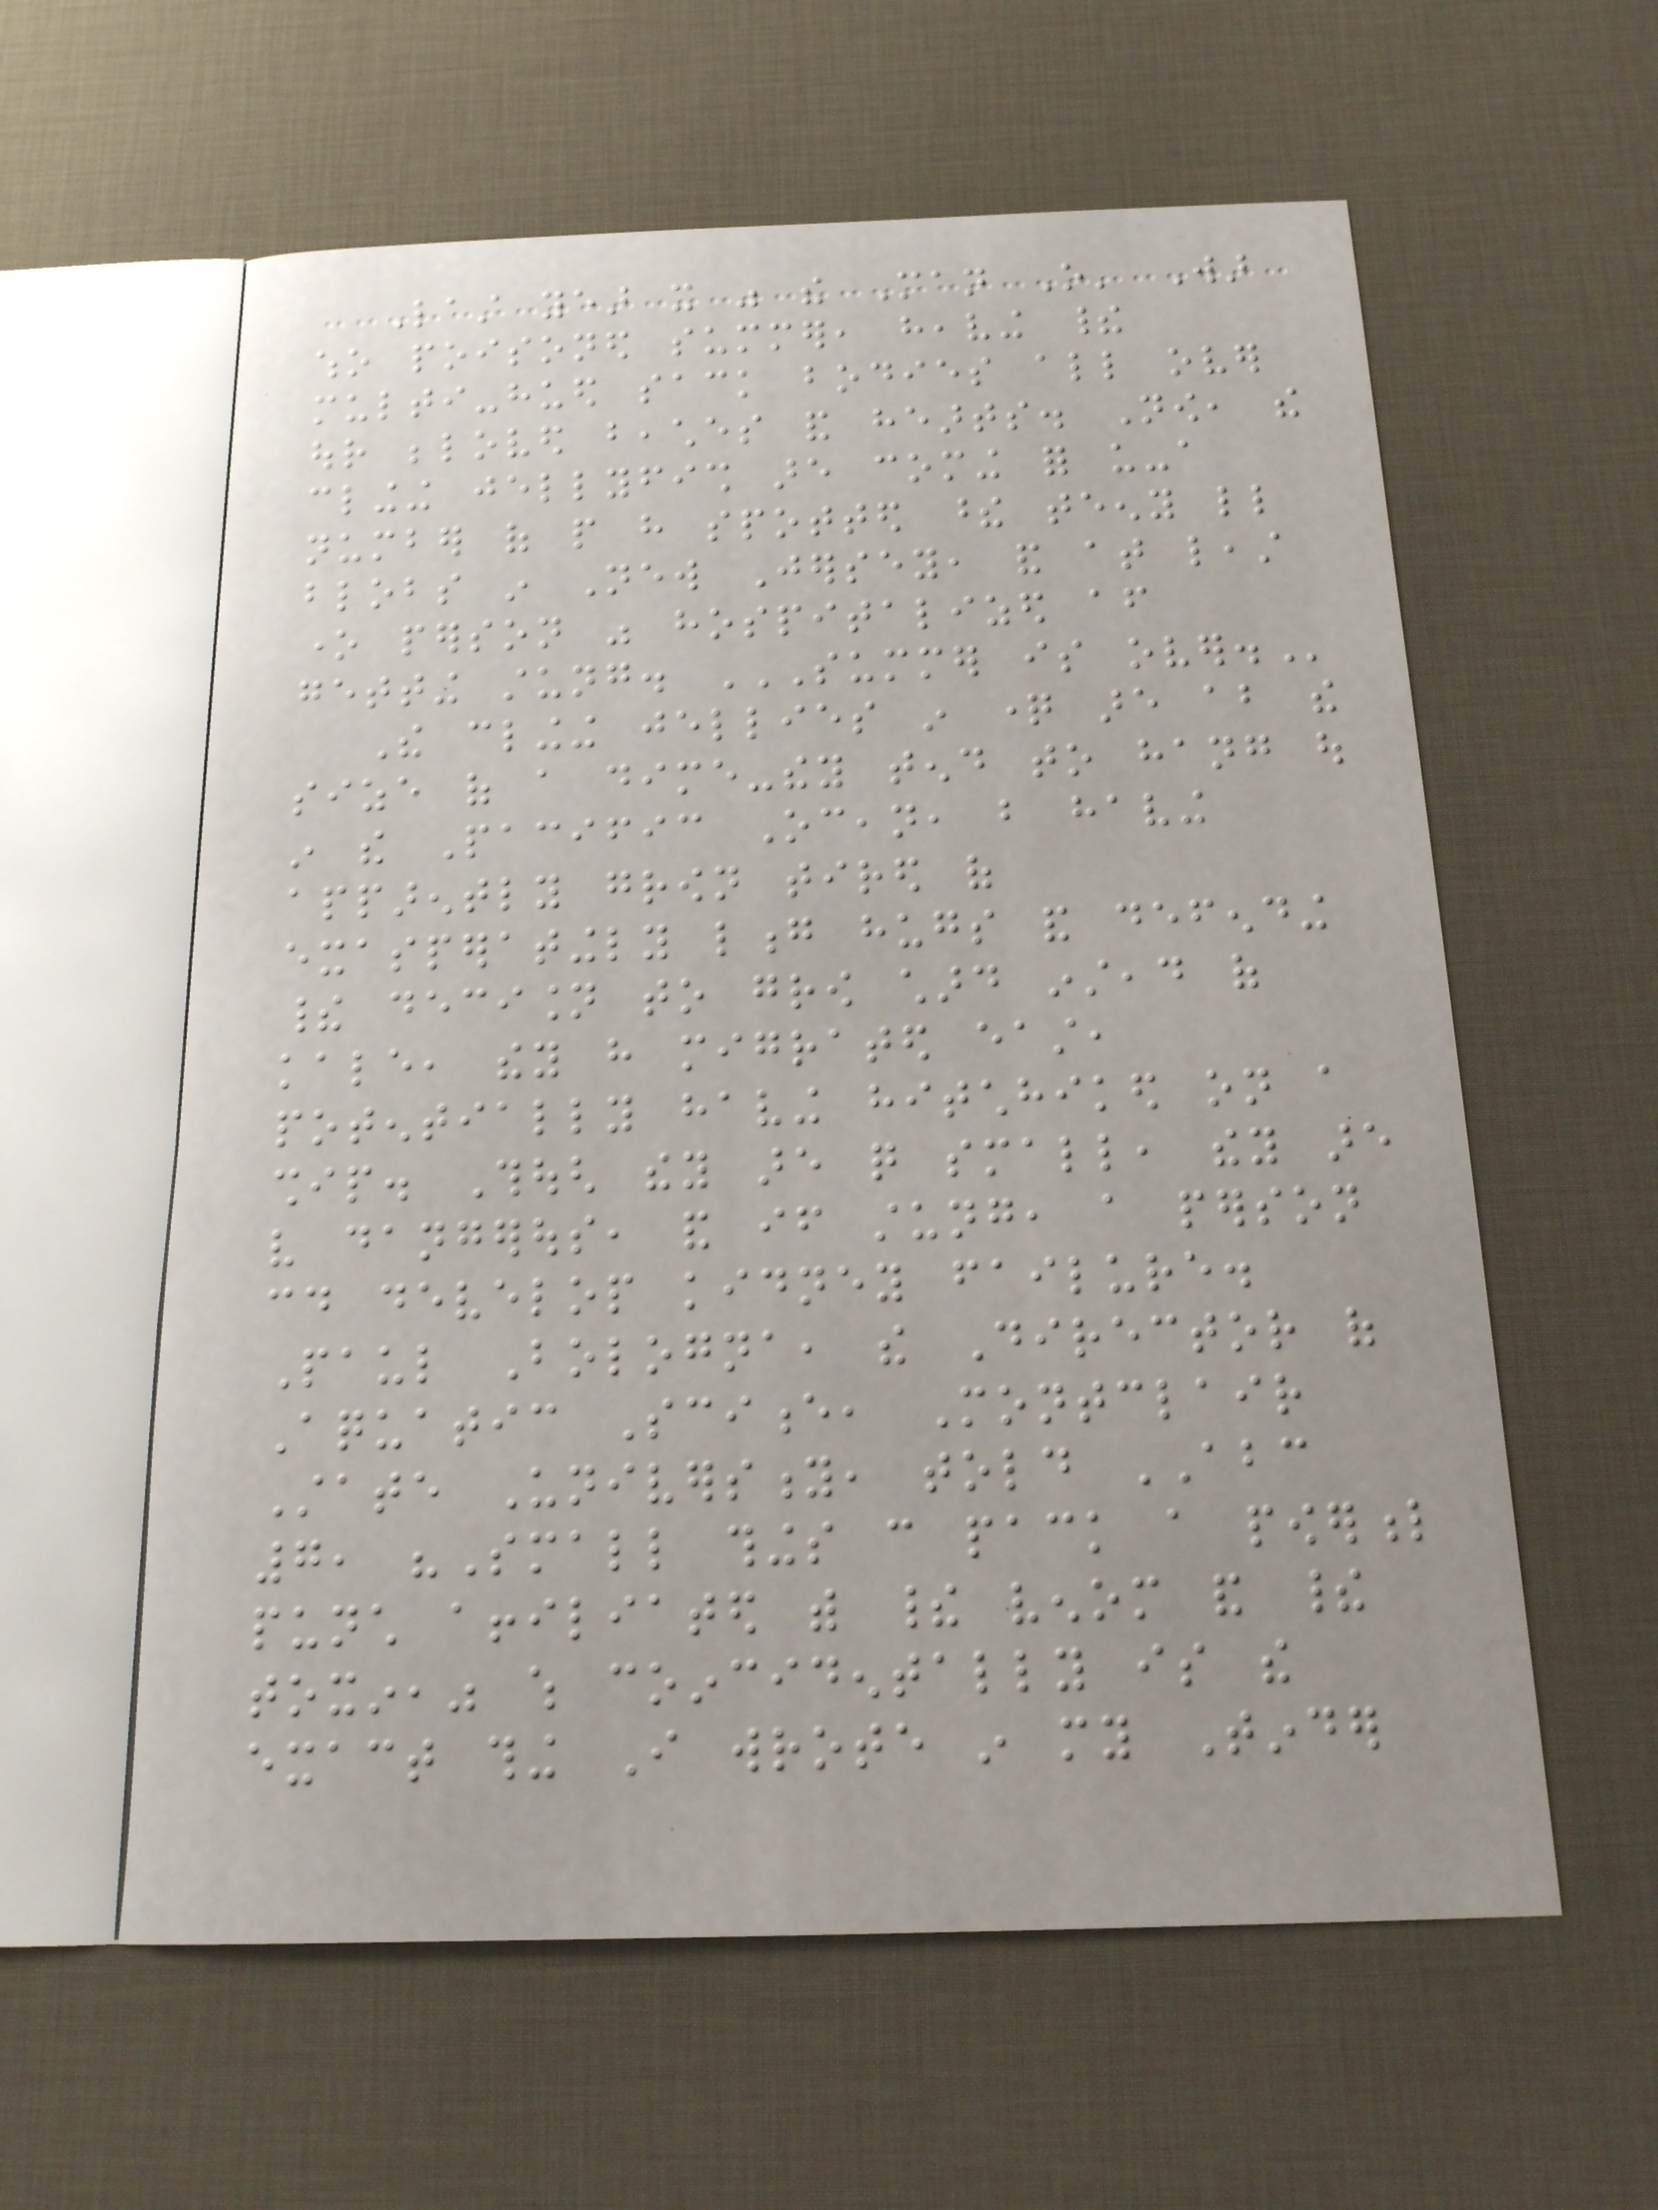Last year it was the Man O' War
who poisoned summer, heaving their
multi-hued sack bodies all over
our beloved beaches and hearts. Now, the
clinging jellyfish are coming for us-a
number of people have spotted these teeny little
blobs in New Jersey, and at least
one person was hospitalized after
getting stung. SUMMER IS OVER.
The clinging jellies in question are about the
size of a dime-they tend to hang out
in the Pacific Ocean, but having
apparently grown tired of
exasperatingly long hugs and defending
their decision to grow chard instead of
kale, they have migrated east,
potentially having hitchhiked on a
ship. Though they are quite small, they are
very dangerous, and if stung, a person
could develop kidney failure.
Paul Bologna, the Director of
Aquatic Science, Montclair
State University, told ABC
7, "Small things can pack a powerful
punch affiliated with their venom and their
toxin," which coincidentally is the
exact thing I wrote in my Tinder
